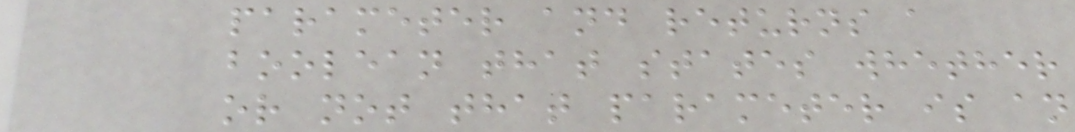parameter and returns a
boolean that states whether
or not that parameter is an
